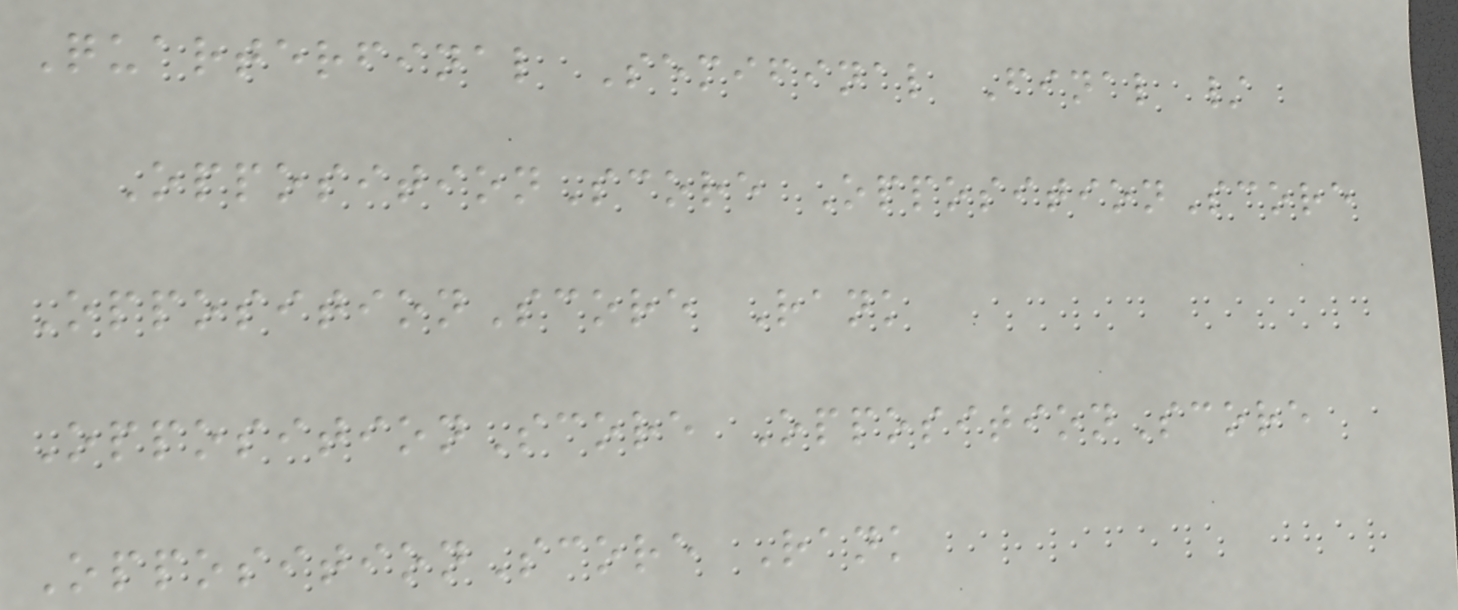Quarterfinal Semifinal Final /
OppositionScore OppositionScore
OppositionScore Rank
OppositionScore OppositionScore
OppositionScore Rank
